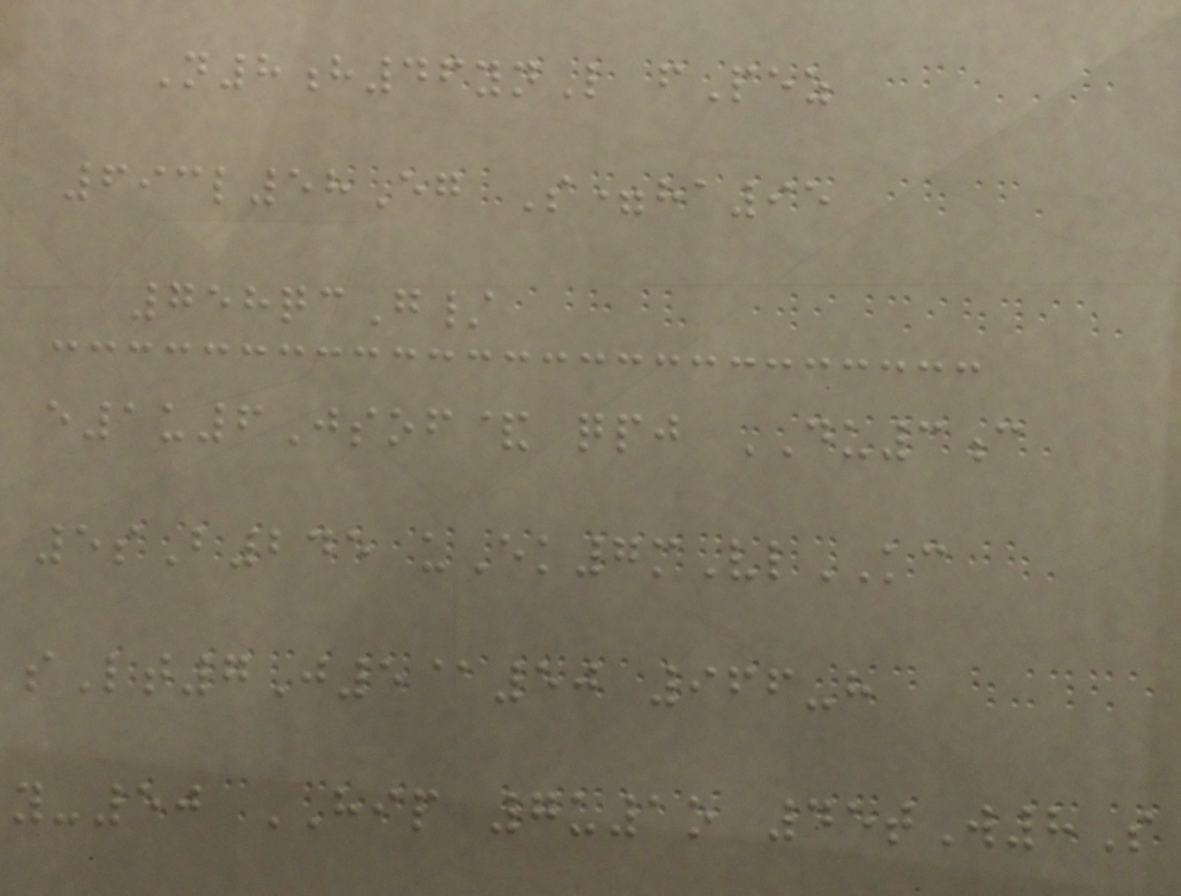N8h46ynL fPez
693l58Eg S=ha95
758qcG/
e1u6Jsof& qpj DU3c
5sB245 uEk7mVlKC
sLt7J5@50 966-h
y-50 HIP 7u1o 45tW8S
